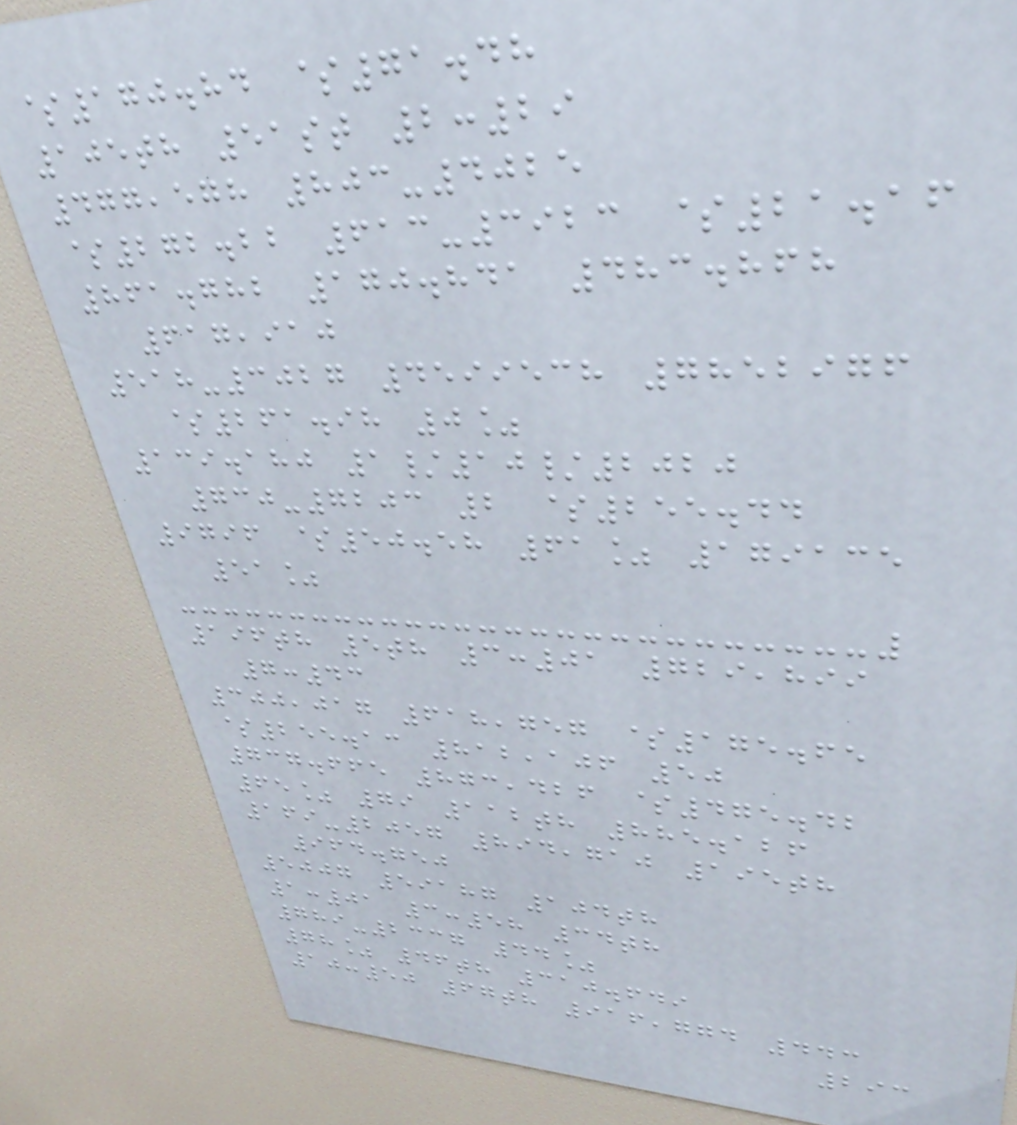$170.84 $71.48
105th 51st 2:29
477,578 803-4025
$272.22 613-3923 $21.16
861.782 170.841 483.868
617,910
518-3027 4599538 7852976
$261.98 0%
139.180 1/10/2020
730-7203 2 $255.44
9796 $50.58 61% 179135
51%
196th 5th 3:01 729,899
7:43
300,017 618,757 $175.65
$255.13 812,106 50
737.665 873,426 $475.42
65% 79 112th 885.126
169-2057 894,710 195th
964.750
5007 59187 104th
1:01 3:58 34th
789-2337 44%
78% 46th 310.649
10:50 67th 916,774 443
293
